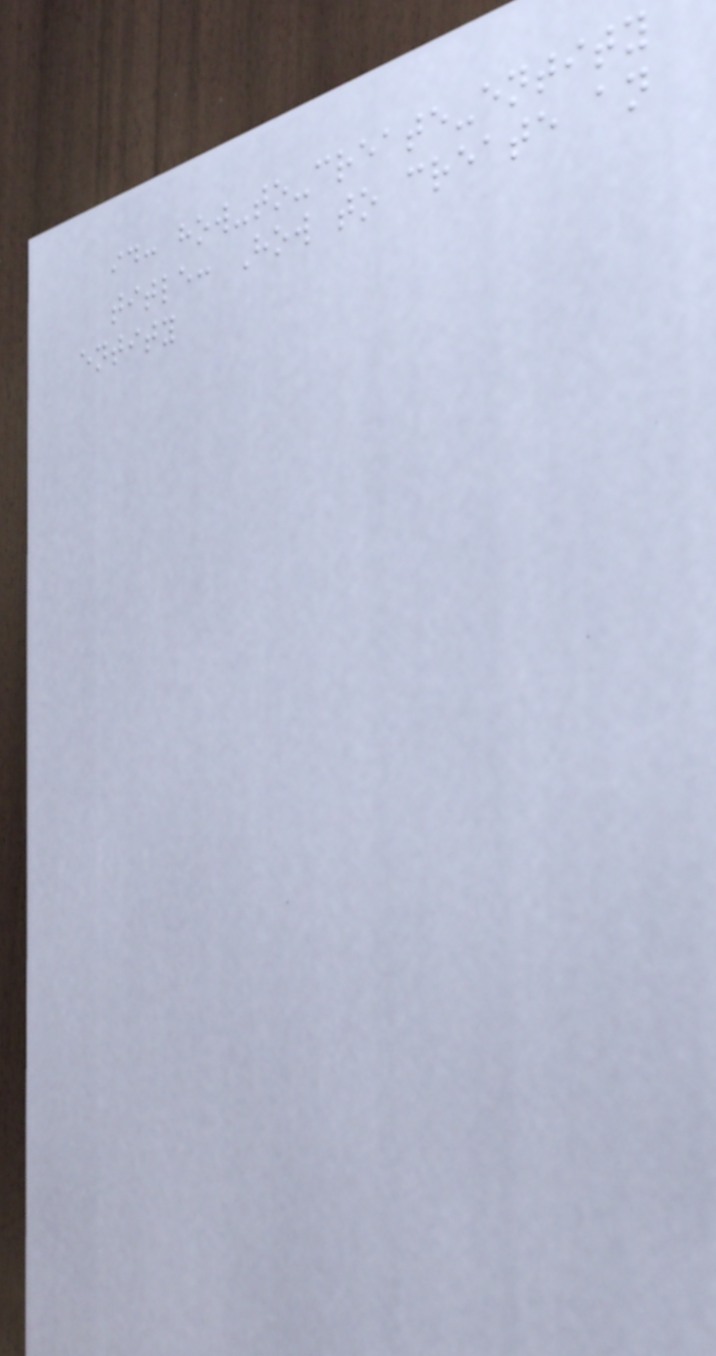id: how-to-create-entity
title: How to create an
entity
